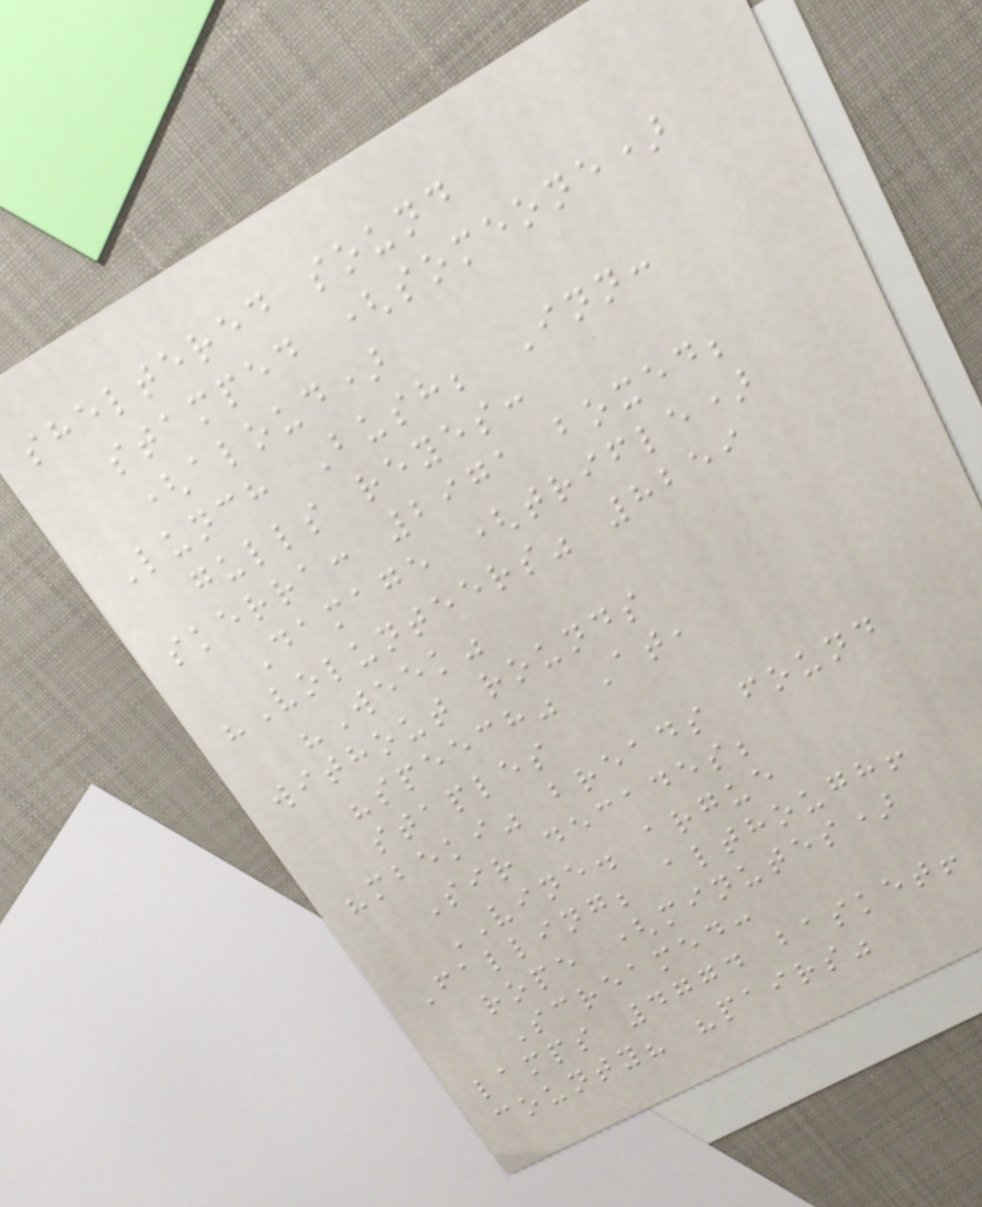sheltered sound
stamped (someone)
(aloud)
Lunch Bush; Inn:
gulls reyes:
skerra: 2971 boxed;
Damage (trifle)
"Volunteers" 8259
"Week"
without rounds
"speech" At,
staples
"mbeki" breads found
Sir decades;
VINE. argue
Falling; although!
rope (minutes)
Screamed:
lamps 4774 basket!
county? "pairs"
